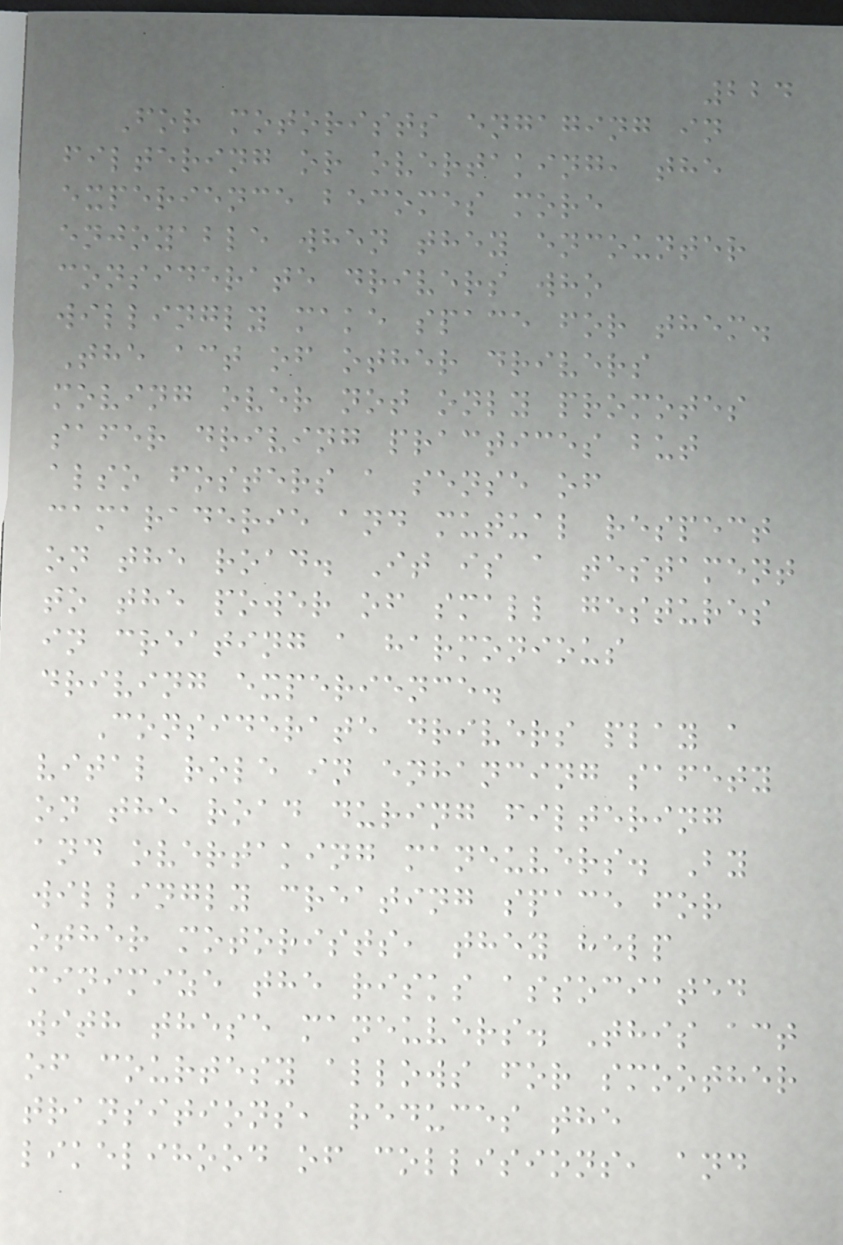224
For motorists engaging in
filtering or overtaking, the
experience becomes more
enjoyable when they encounter
considerate drivers who
willingly make space for them.
The act of other drivers
moving over not only promotes
safer driving practices but
also fosters a sense of
camaraderie and mutual respect
on the road. It is a testament
to the power of small gestures
in creating a harmonious
driving experience.
Considerate drivers play a
vital role in enhancing safety
on the road during filtering
and overtaking maneuvers. By
willingly creating space for
other motorists, they help
minimize the risks associated
with these maneuvers. This act
of courtesy allows for smoother
transitions, reduces the
likelihood of collisions, and
